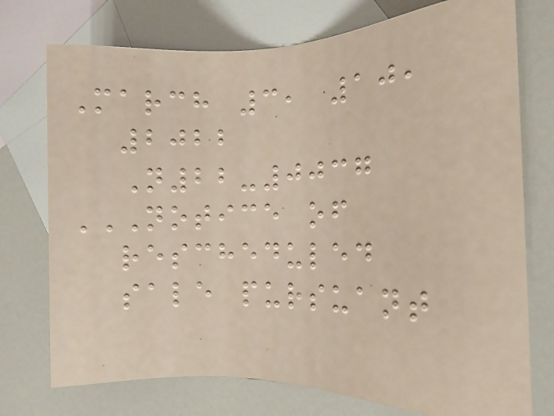March 3, 10,
2022
N22-0037
NOTICE OF
RESCHEDULED
SALE PURSUANT
